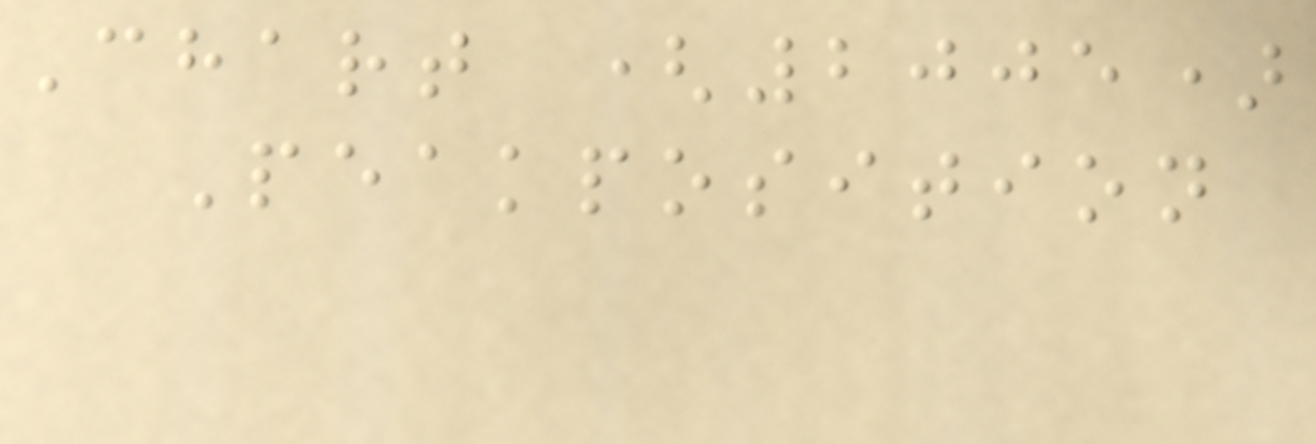Chart (2005)
Peakposition
